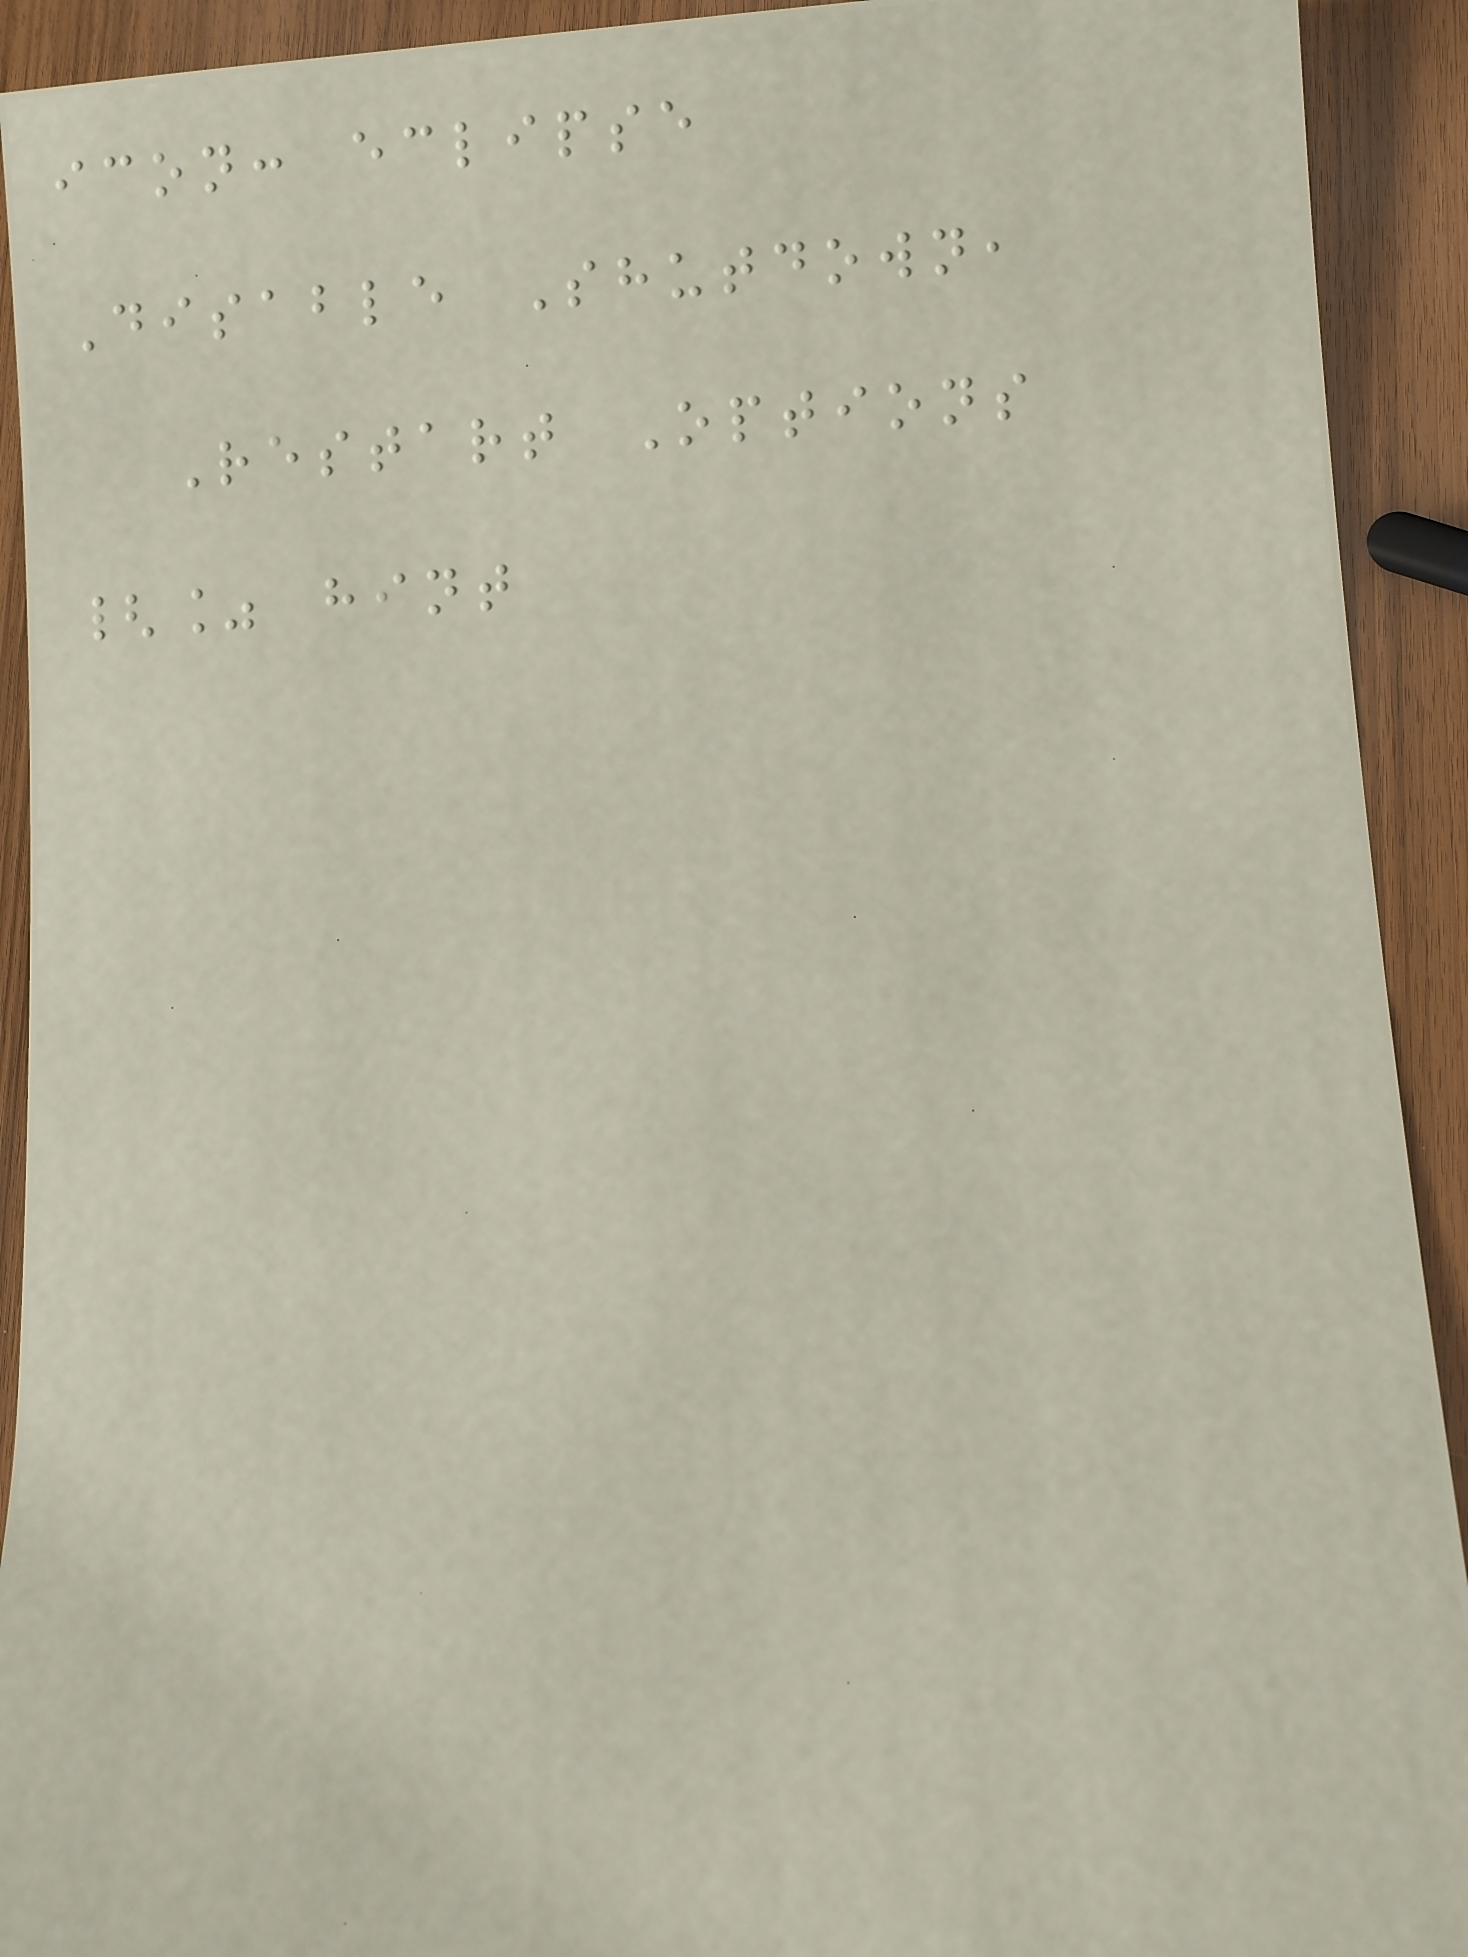icon: eclipse
Disable Shutdown,
Restart Options
{% hint
